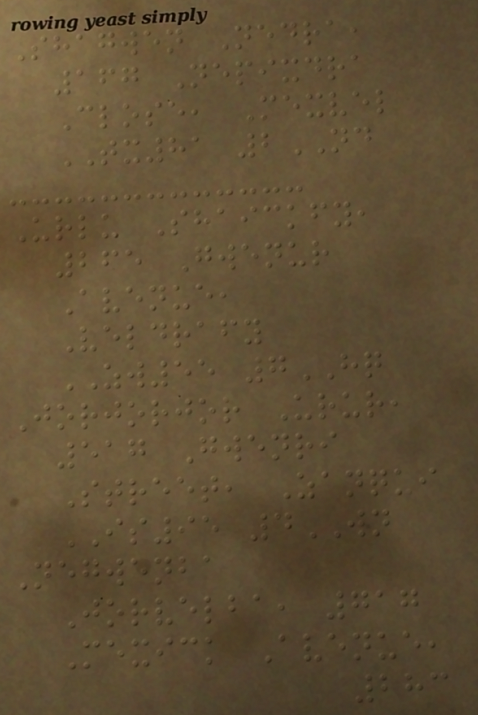Shagwen Nedra,
167 Nepixdra
Close, Mexvel
TX81 2ND
Urlu Shaickfy,
265 Gwenur
Avenue,
Veldrafy
ZW55 7HQ
Jorjorjor Urur,
517 Gwenri
Street, Zanqui
IS95 4WN
Negwenba
Jorvelba, 717
Mexick Avenue,
283
